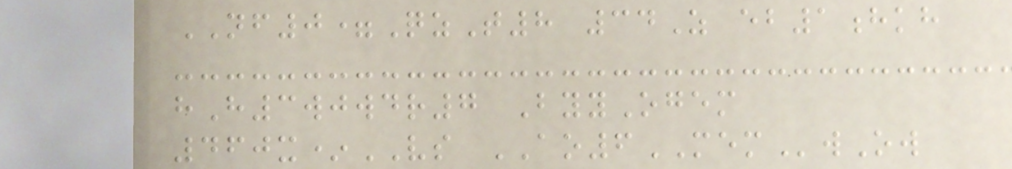NF0=QzT8 34Z eb1hkh
hH3wjwdr7 ByyOgem
460x*VS AO6MEMwOw
